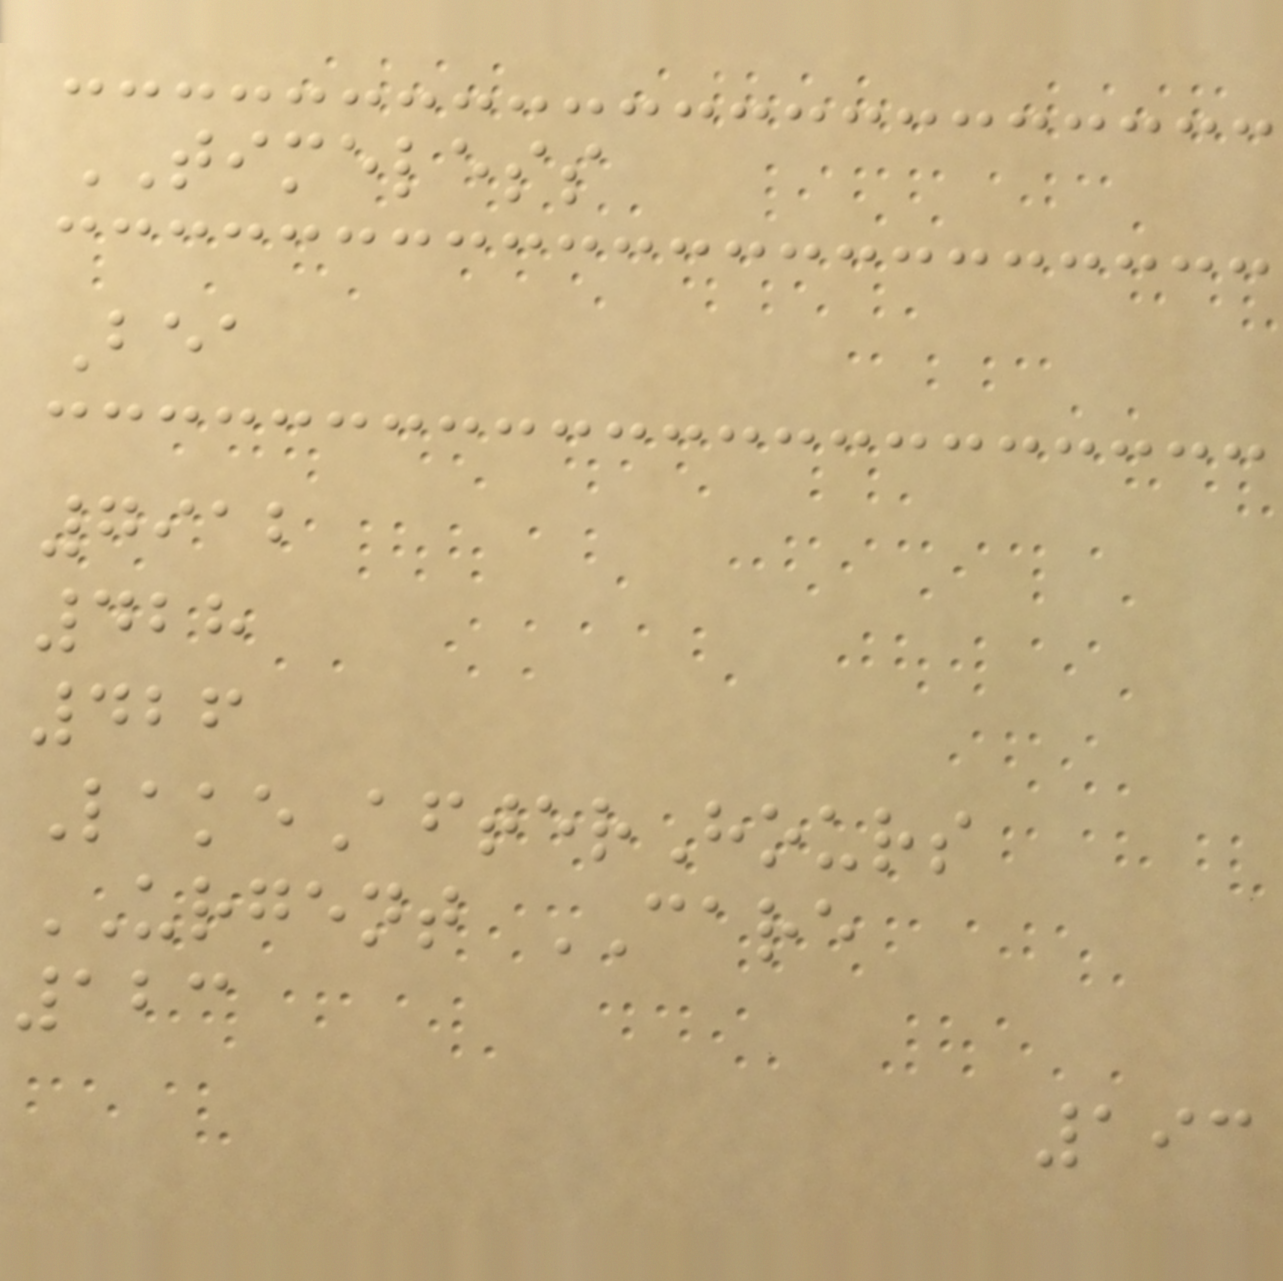TIMELESS
Bea
7912
428
426
LakeAfterHours
URGENT CARE
123
193
